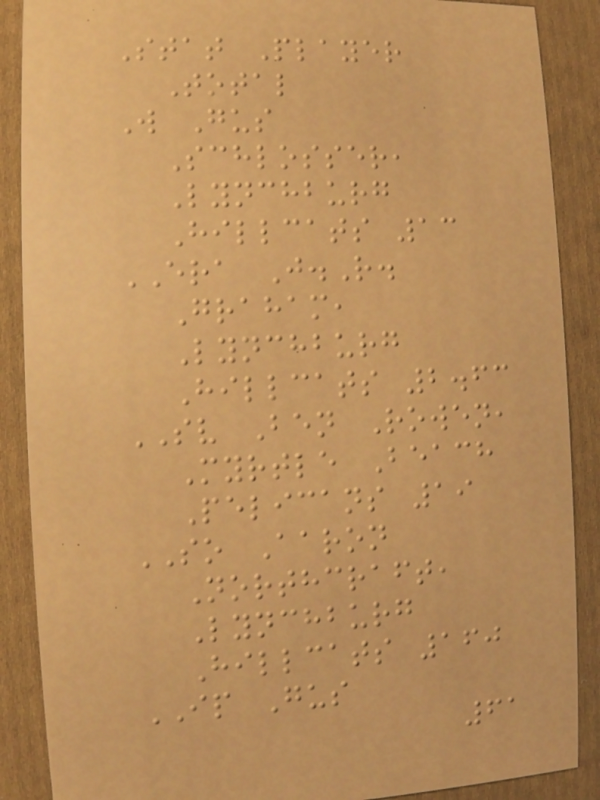Stat Player
Total
W Gus
Schlosser,
Lynchburg
Hillcats 13
ERA J.R.
Graham,
Lynchburg
Hillcats 2.63
SV Ben Rowen,
Myrtle Beach
Pelicans 19
SO Aaron
Northcraft,
Lynchburg
Hillcats 160
IP Gus
61
